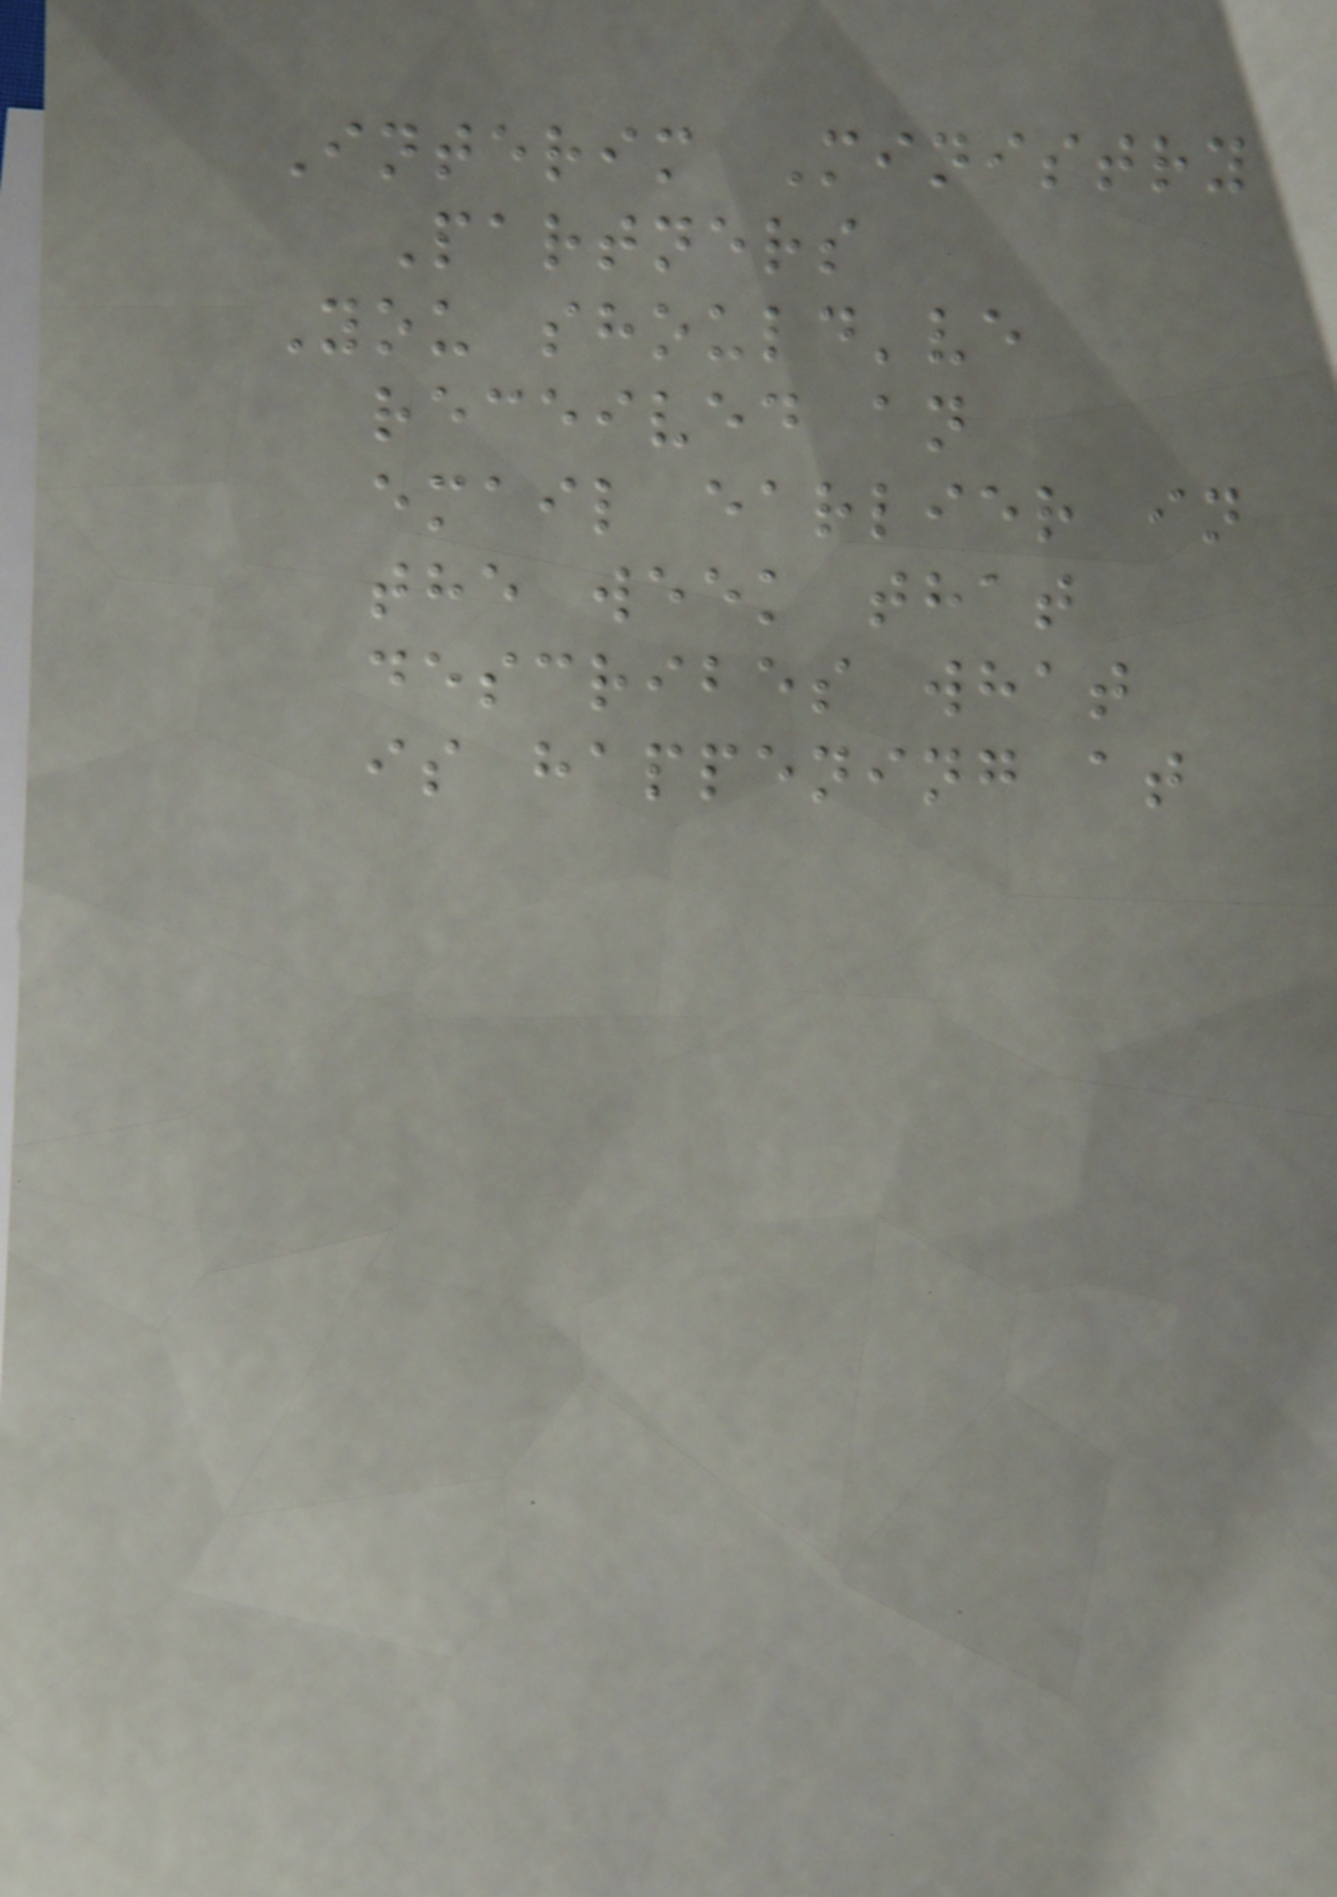Interim Ministry
Partners
You should've
received an
email earlier in
the week that
describes what
is happening at
